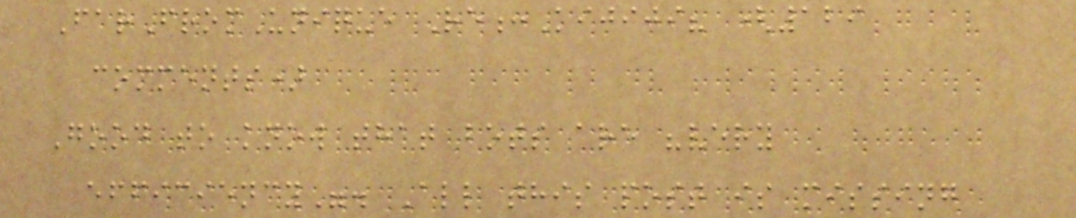FarFromUnique Re:Kijiji? (129
comments)
Good to know that bots are "very
efficiency". All this post is missing
